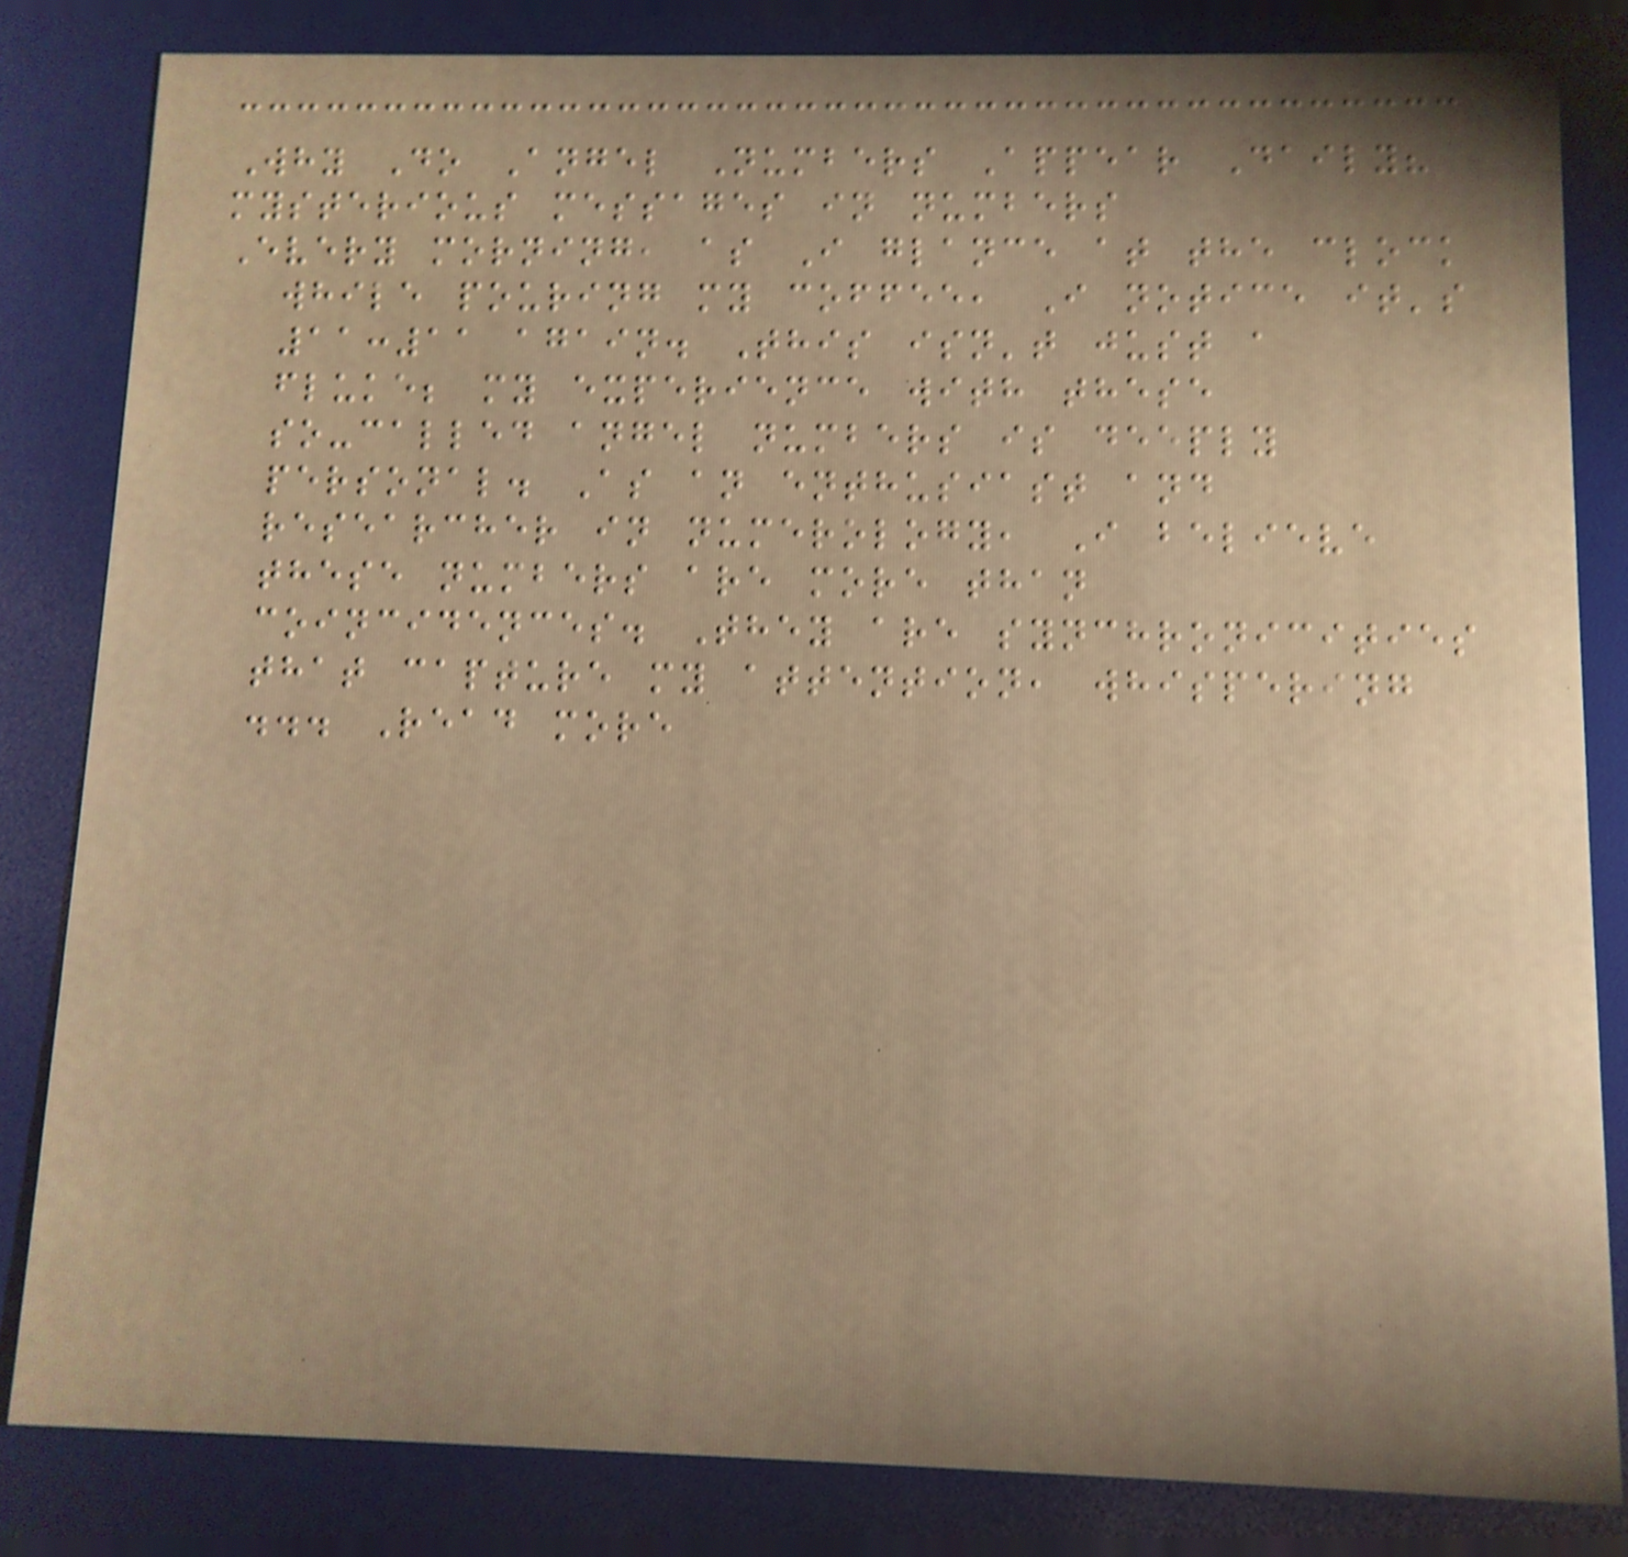Why Do Angel Numbers Appear Daily?
mysterious messages in numbers
Every morning, as I glance at the clock
while pouring my coffee, I notice it's
11:11 again. This isn't just a
fluke; my experience with these
so-called angel numbers is deeply
personal. As an enthusiast and
researcher in numerology, I believe
these numbers are more than
coincidences. They are synchronicities
that capture my attention, whispering
... Read more
